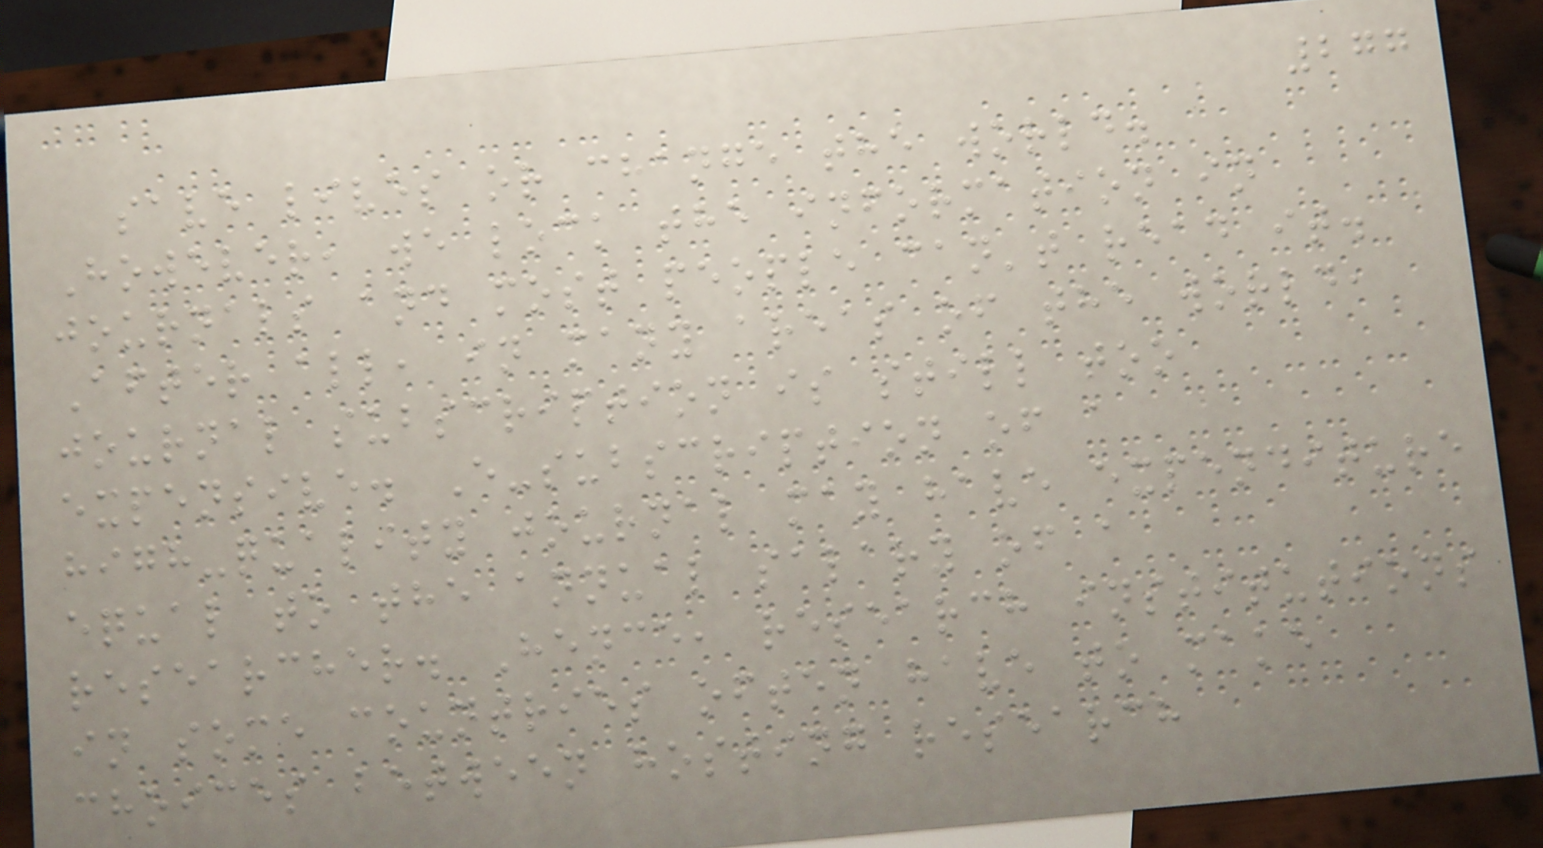277
save lives or change the world.
However, we lock the information in
journals and most people can't read it.
After all, in many areas of the world,
journal subscription is still too
expensive. E-subscription of a
high-quality journal may have expenditure
equal to the annual salary of a
researcher. Hence, research institutions
in some countries often have to make
choices between hosting research
